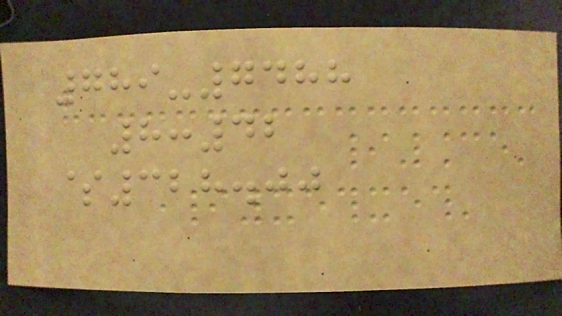789-7488
8:42
$328.00
